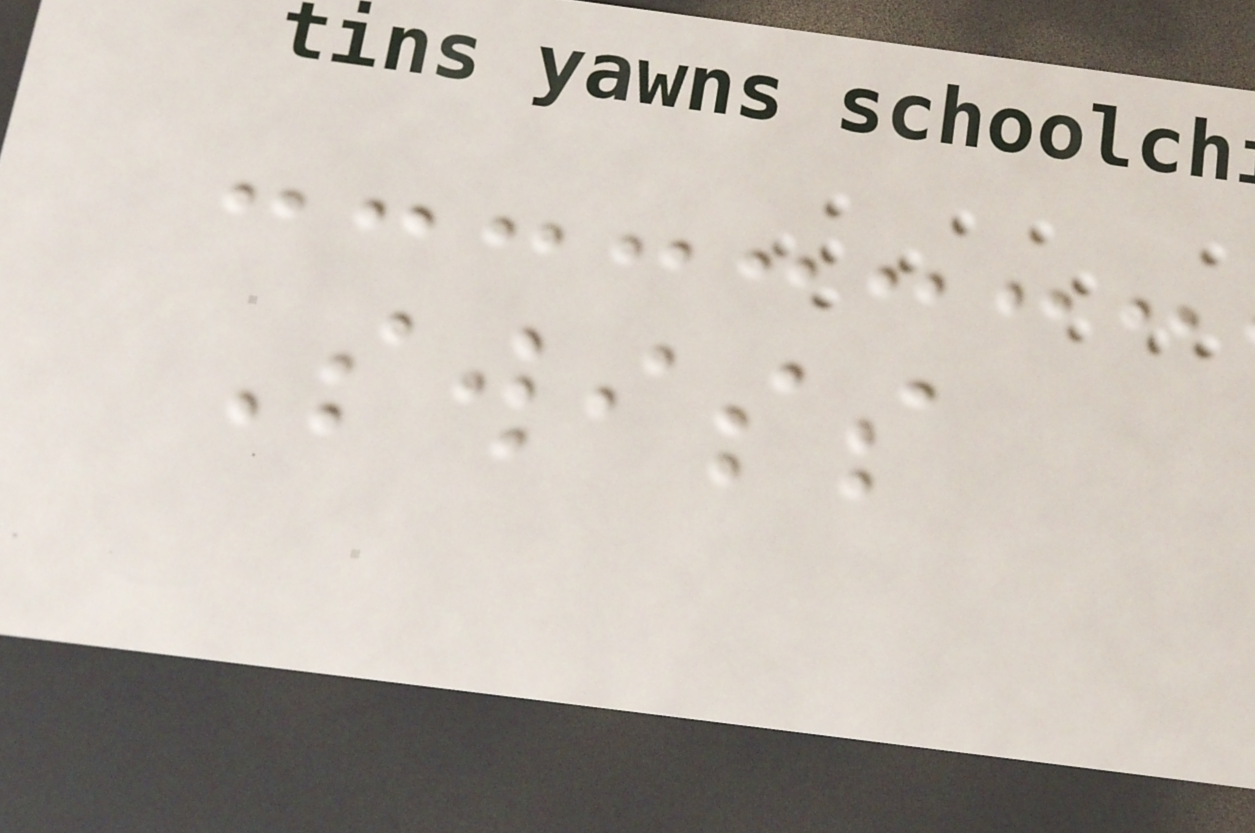Swiss
